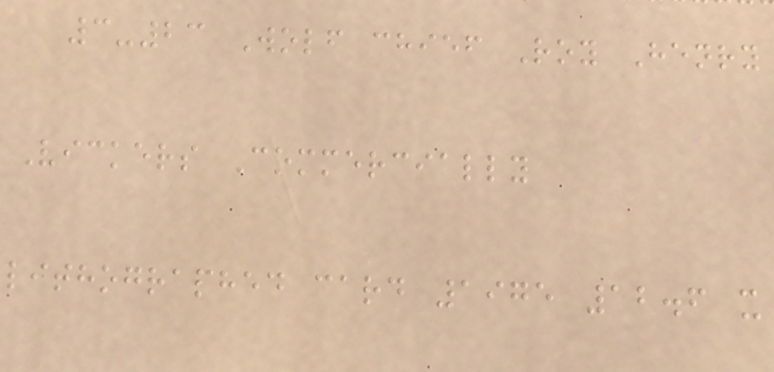3-23 Wolf chief Roy Henry
Vickers Commercially
lithographed card 1975 12.6 x
